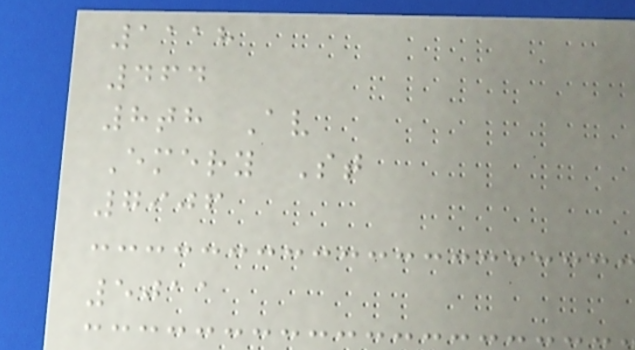1118
464
8th Av
Emery St
7906
5011
